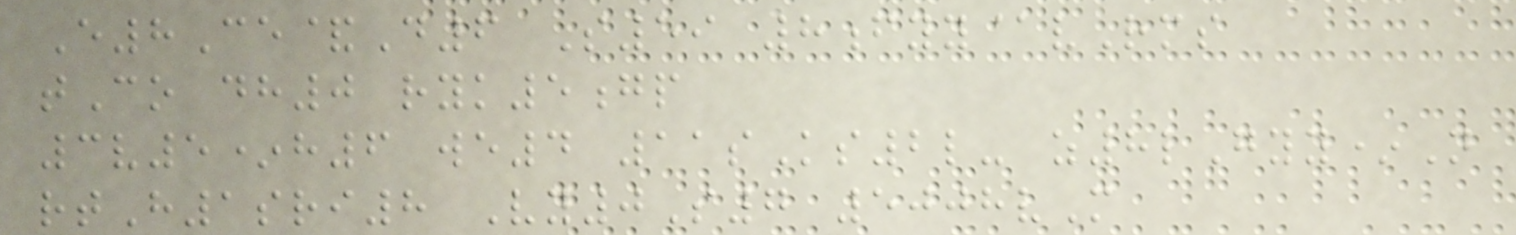E8Ce&D6 S59 8fyy@vRms
tCo dh0 ryk5gp
3v5*h6 we4 11sKs2l- z8lGyy*N
rtH1sri8 Vy0S7 5008vM
